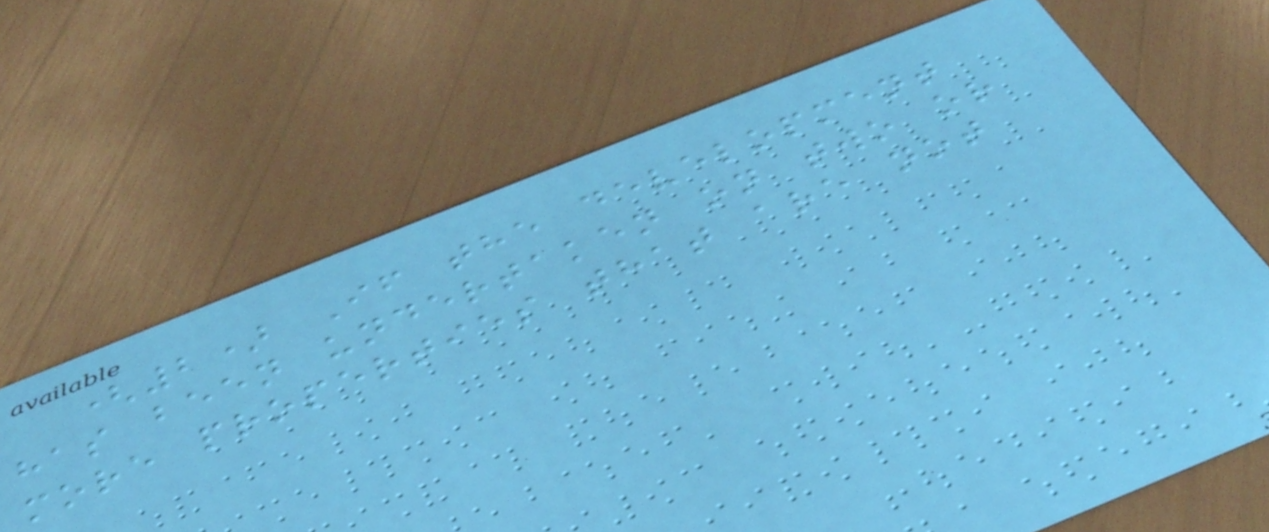(2) If the development
has been undertaken on two or
more properties that are not
